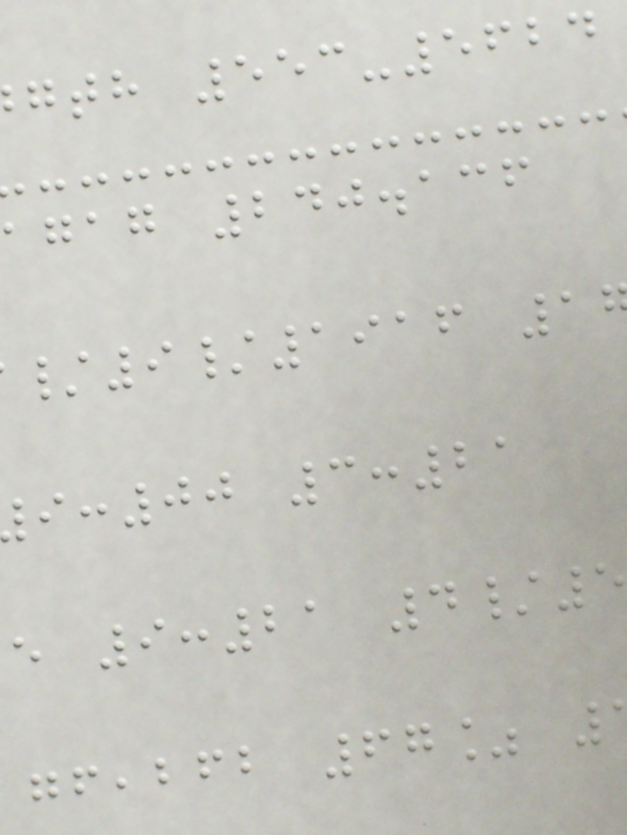gth 553-5624
agag 240.136
/9/1916 1
:00 3:21
e 9:21 4/5
,bfb 67%
